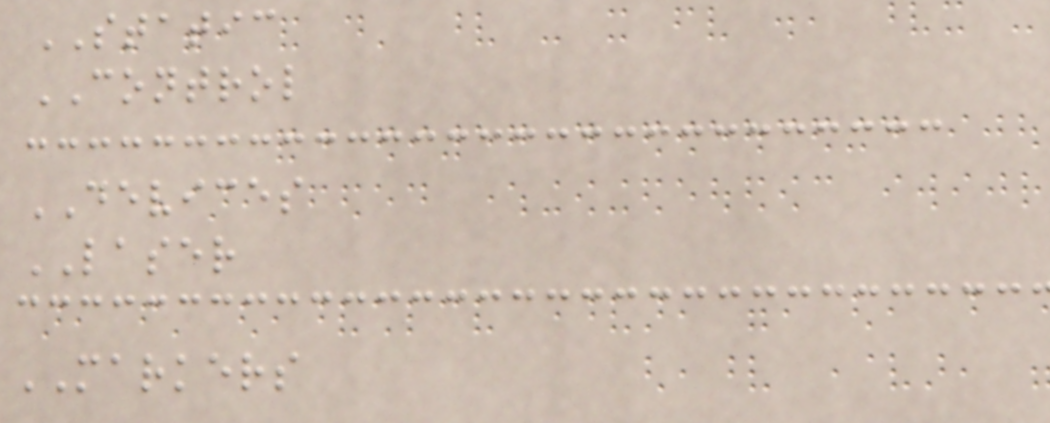STATIC
CONTROL
DEVICES
LASER
MARKERS
